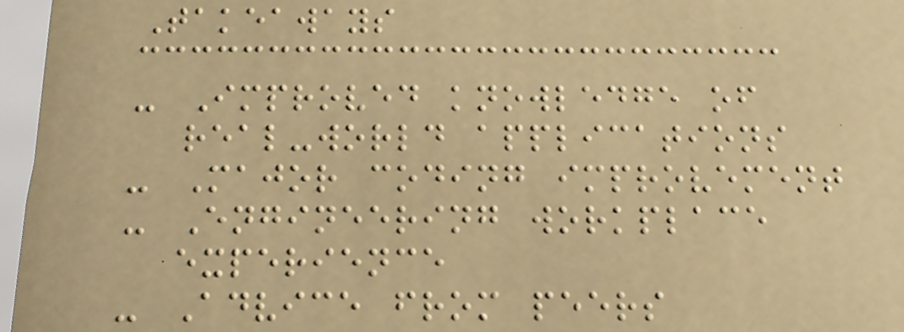Takeaways
- Improved knowledge of
real-world applications
- Major coding improvement
- Engineering workplace
experience
- Advice from peers
